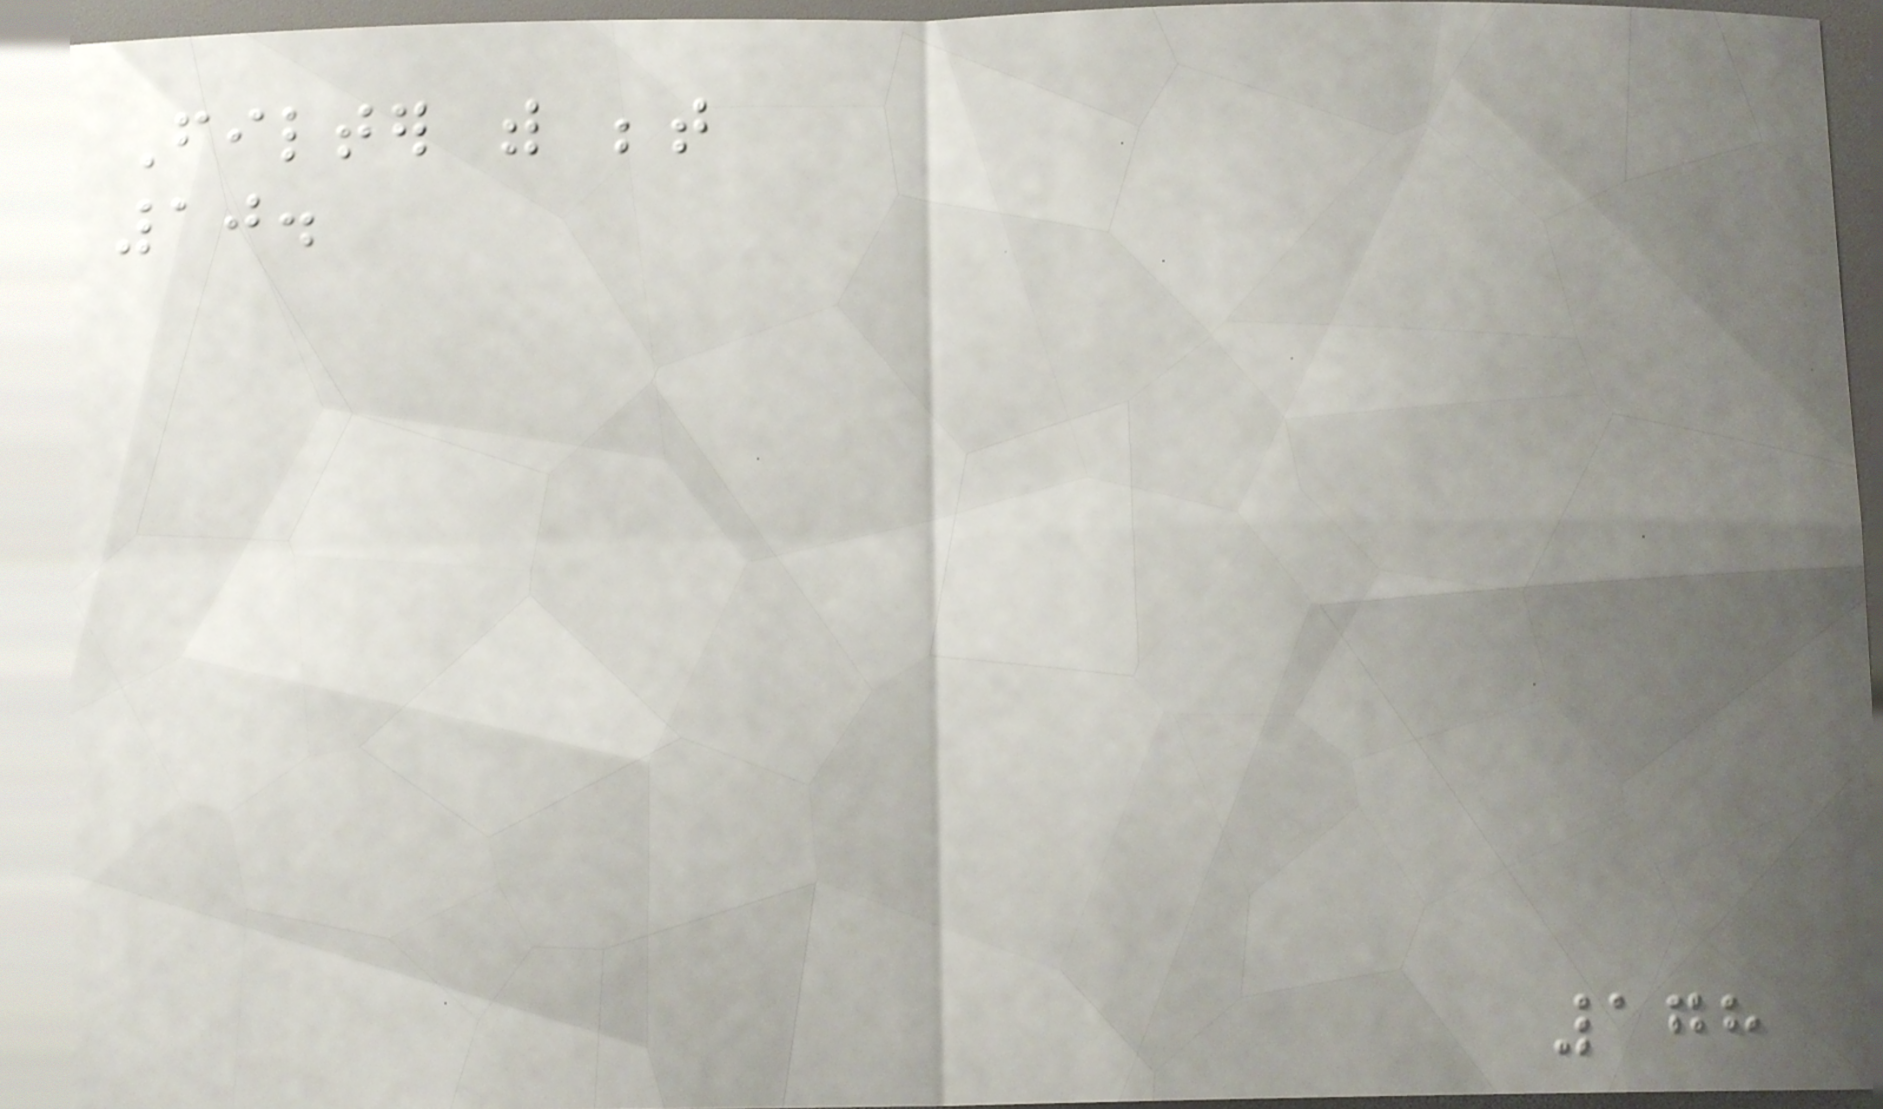Filter with between
10.
178
